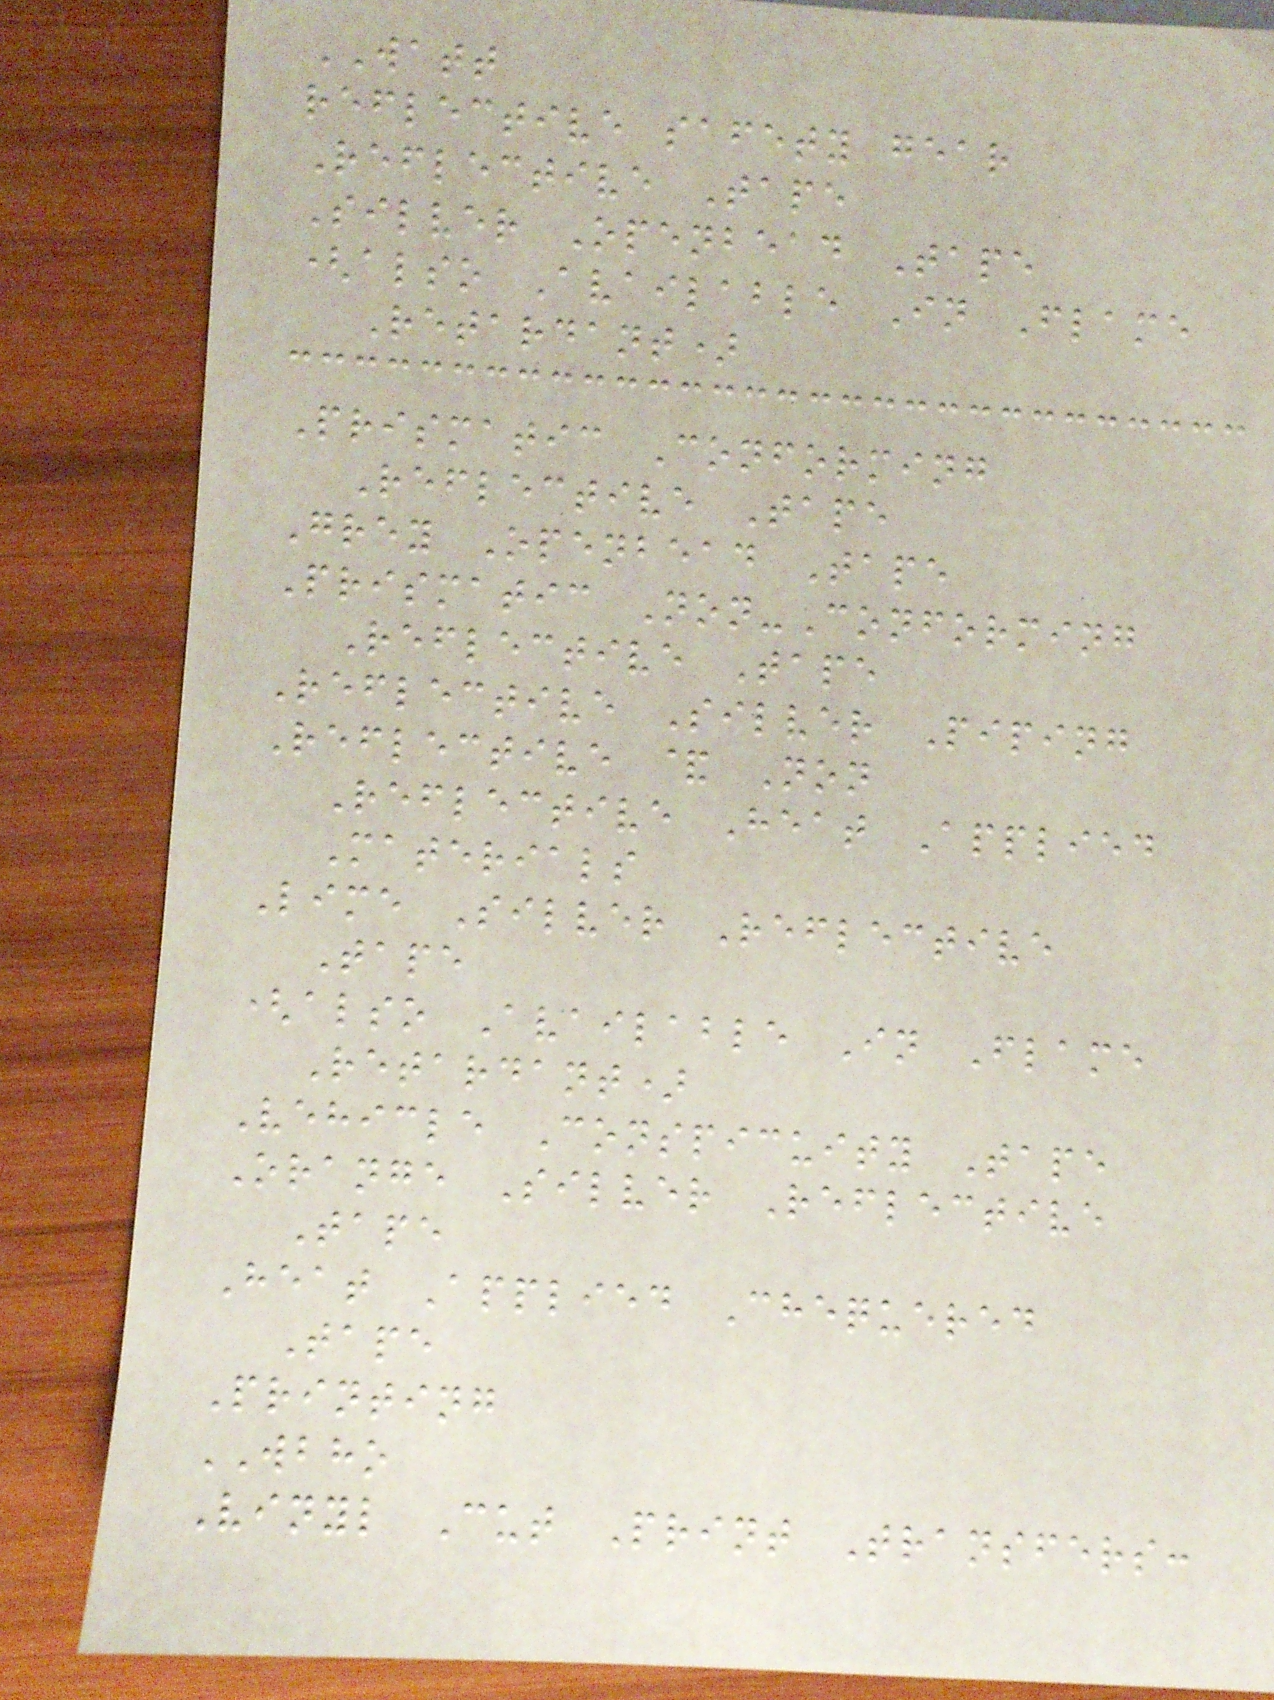WATT
reflective safety gear
Reflective Tape
Silver Openbead Tape
(also Available In Flame
Retardant)
Prismatic Conforming
Reflective Tape
Grey Openbead Tape
Prismatic Non-Conforming
Reflective Tape
Reflective Silver Piping
Reflective & Non
Reflective Heat Applied
Materials
Lime Silver Reflective
Tape
(also Available In Flame
Retardant)
Vehicle Conspicuity Tape
Orange Silver Reflective
Tape
Heat Applied Chequered
Tape
Printing
WBHO
Vinyl Cut Print Transfers:
